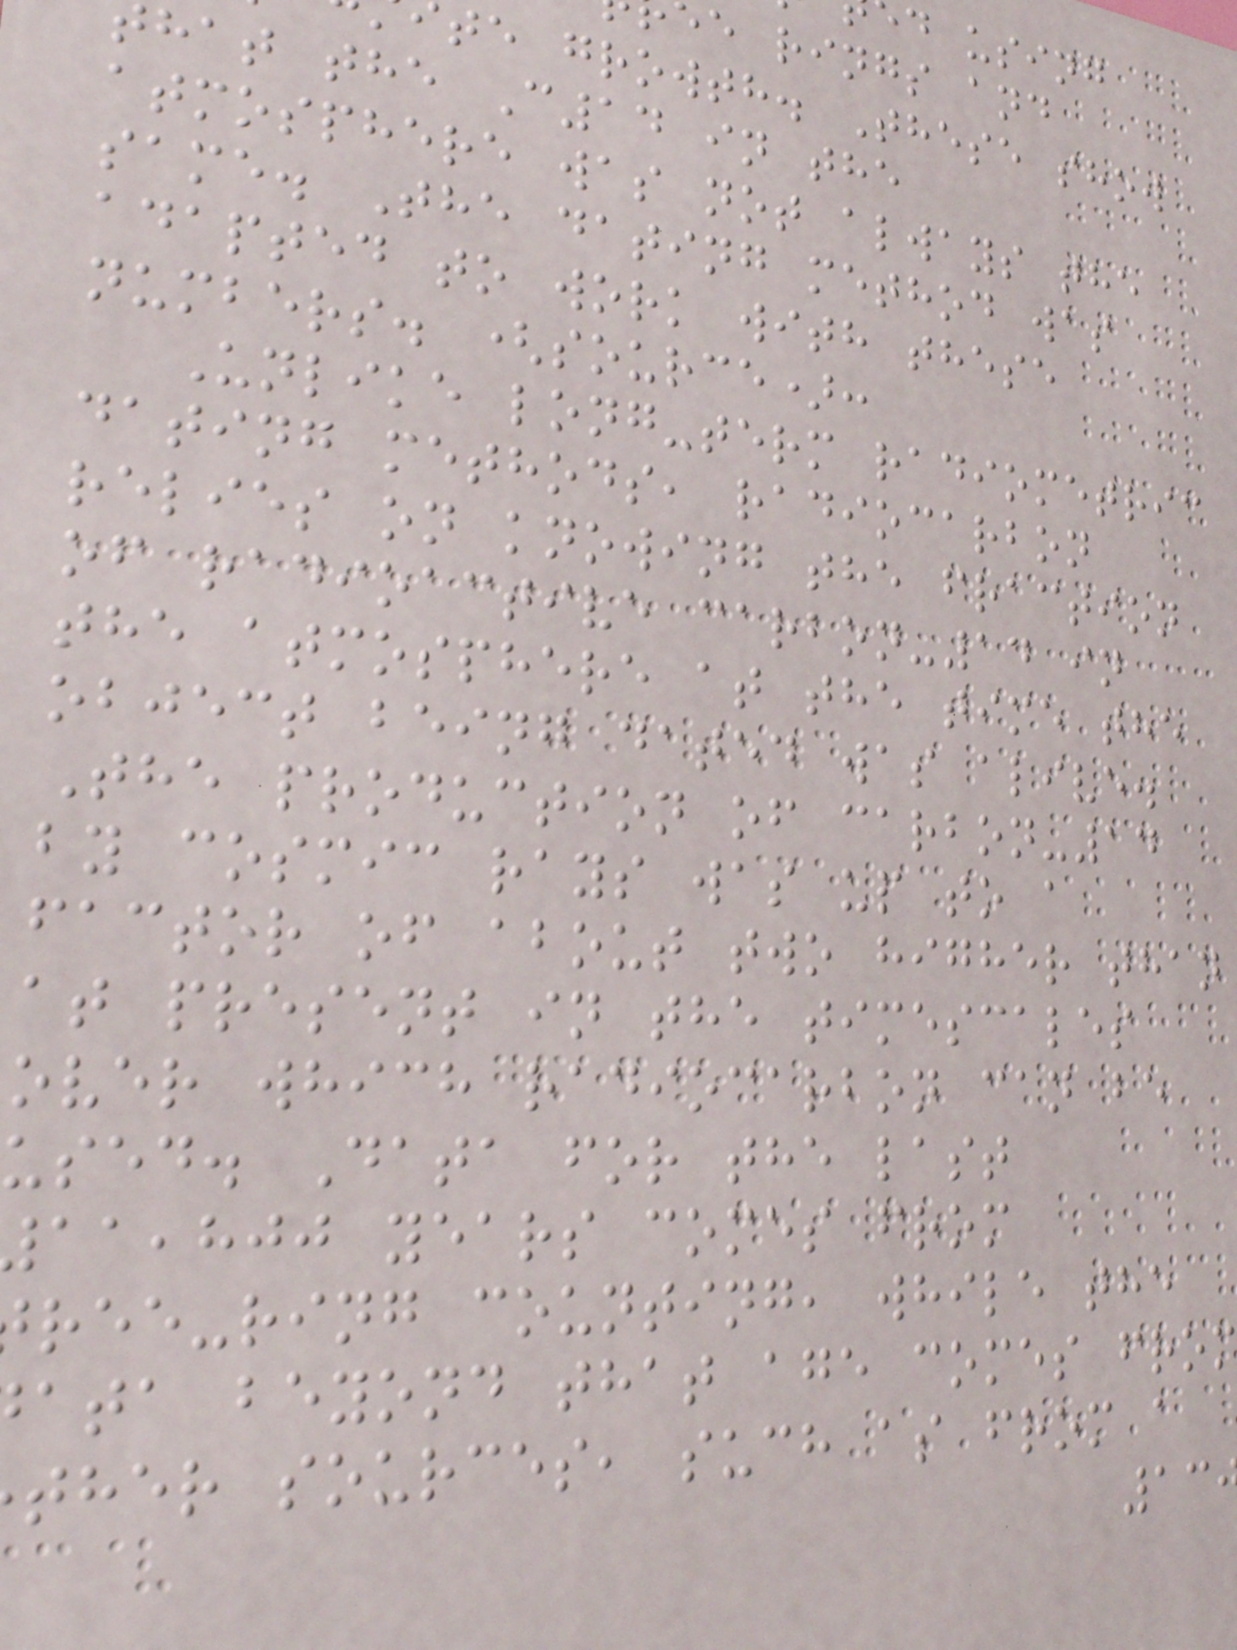d using
e rings and
te growth. These show
hat the C14 in the
atmosphere was not always the
same. The dating method was
adapted to work with these
numbers. (source):
Unlike long-term radiometric
dating methods, radiocarbon
relies on knowing the fraction
of radioactive carbon-14 in
the atmosphere at the time the
object being dated was alive.
The production of carbon-14
by cosmic rays was up to a
factor of about two higher than
at present in the timescales
over which radiocarbon can be
used. Data for the last
,hjj years comes from
ree-ring counting, while the
ata beyond that age comes from
ther sources, such as from a
